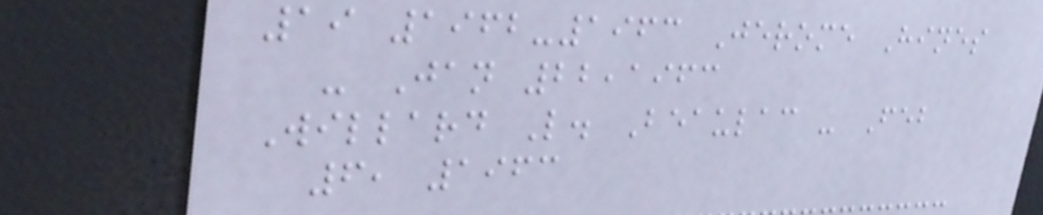19 1962-1963 Jerome Hines
- Jan 22,1963
Willard L. Beaulac - Feb
6, 1963
